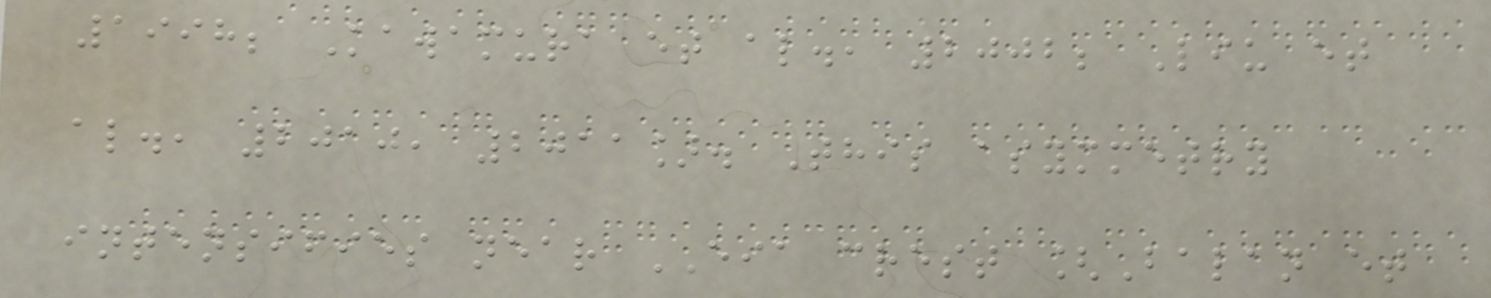1998; Kawamura et al., 2002; Liu et
al., 2010, 2011]. This asymmetry
intensifies near EIA crest [Balan et
